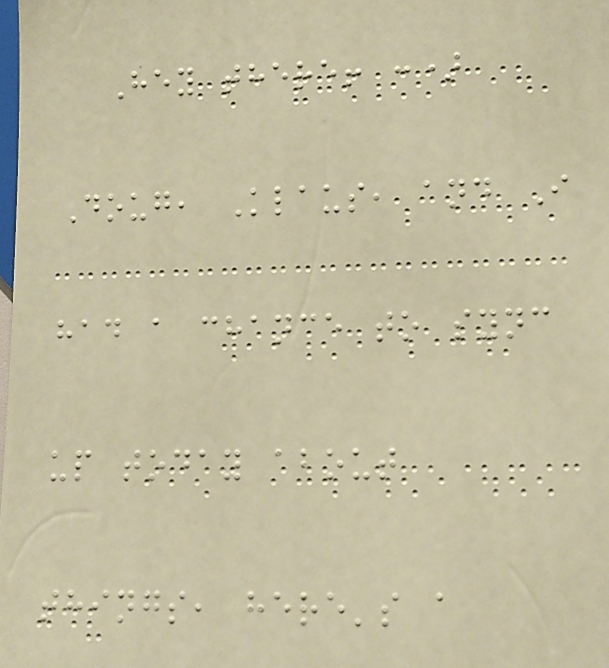Hey there! :)
Doug, Klaus, and I
had a chance to sync
up today about
things, here's a
